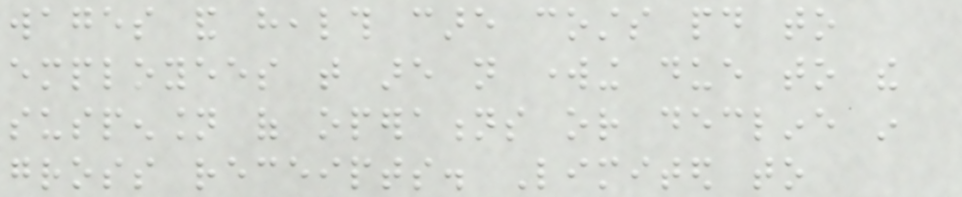wages and health care costs paid to
employees that are not working due to the
suspension of operations or decline in
gross receipts. Limited to
